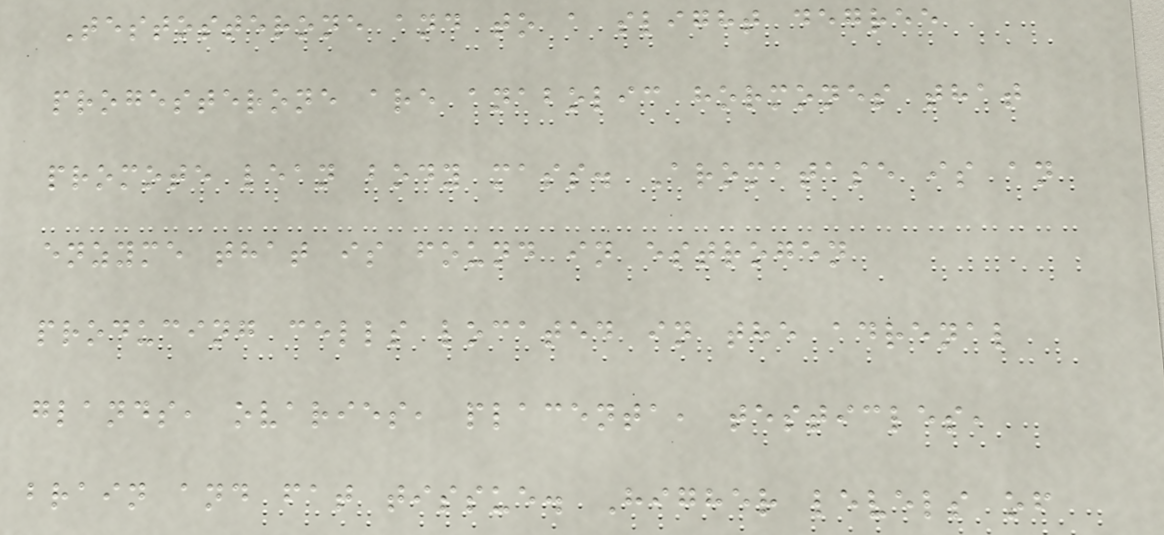Testosterone and to a slight degree
progesterone are anabolic hormones that
promote lean body mass. Aromatase is an
enzyme that is found in estrogen
producing cells located in the adrenal
glands, ovaries, placenta, testicles,
brain and fat tissue. Higher levels of
